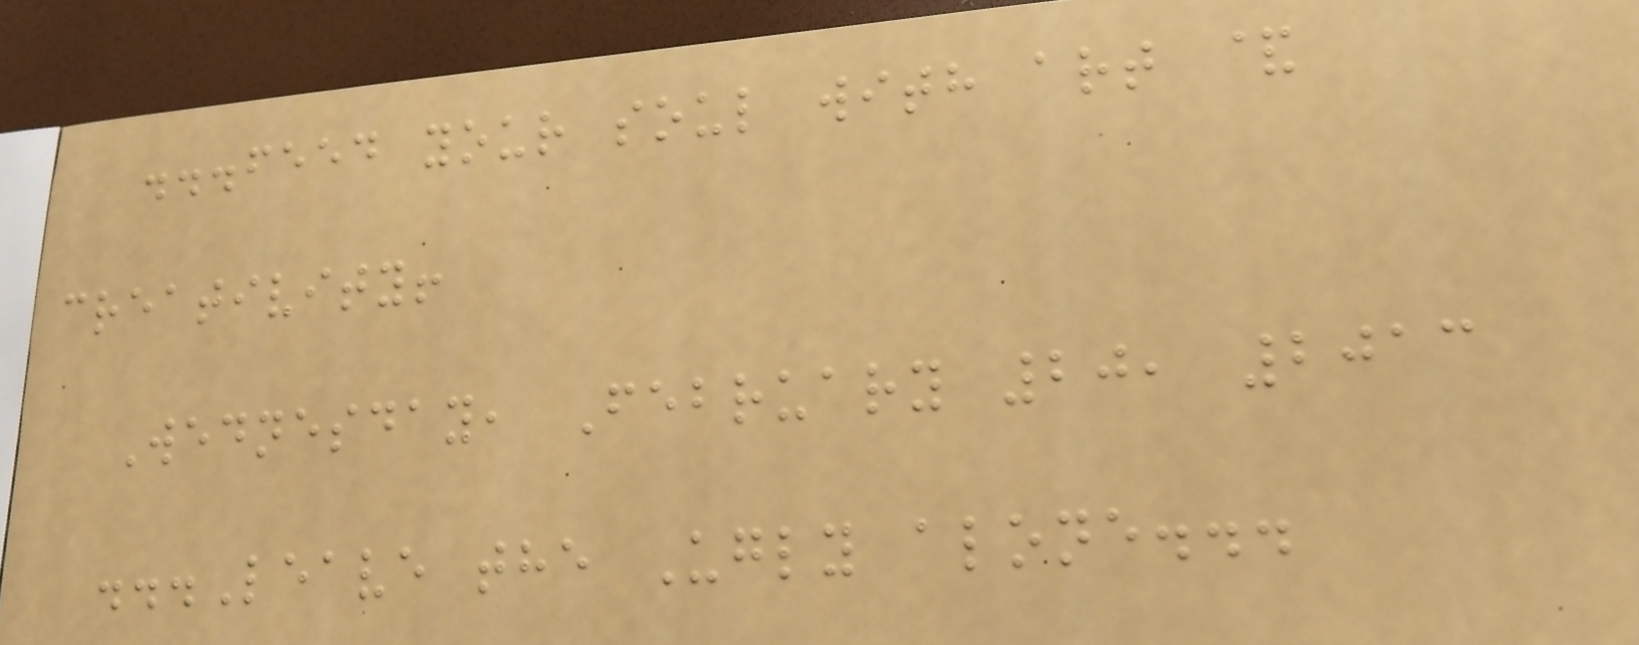...feed your soul with art &
creativity!
Wednesday, February 20, 2013
...Leave the Ugly alone...
